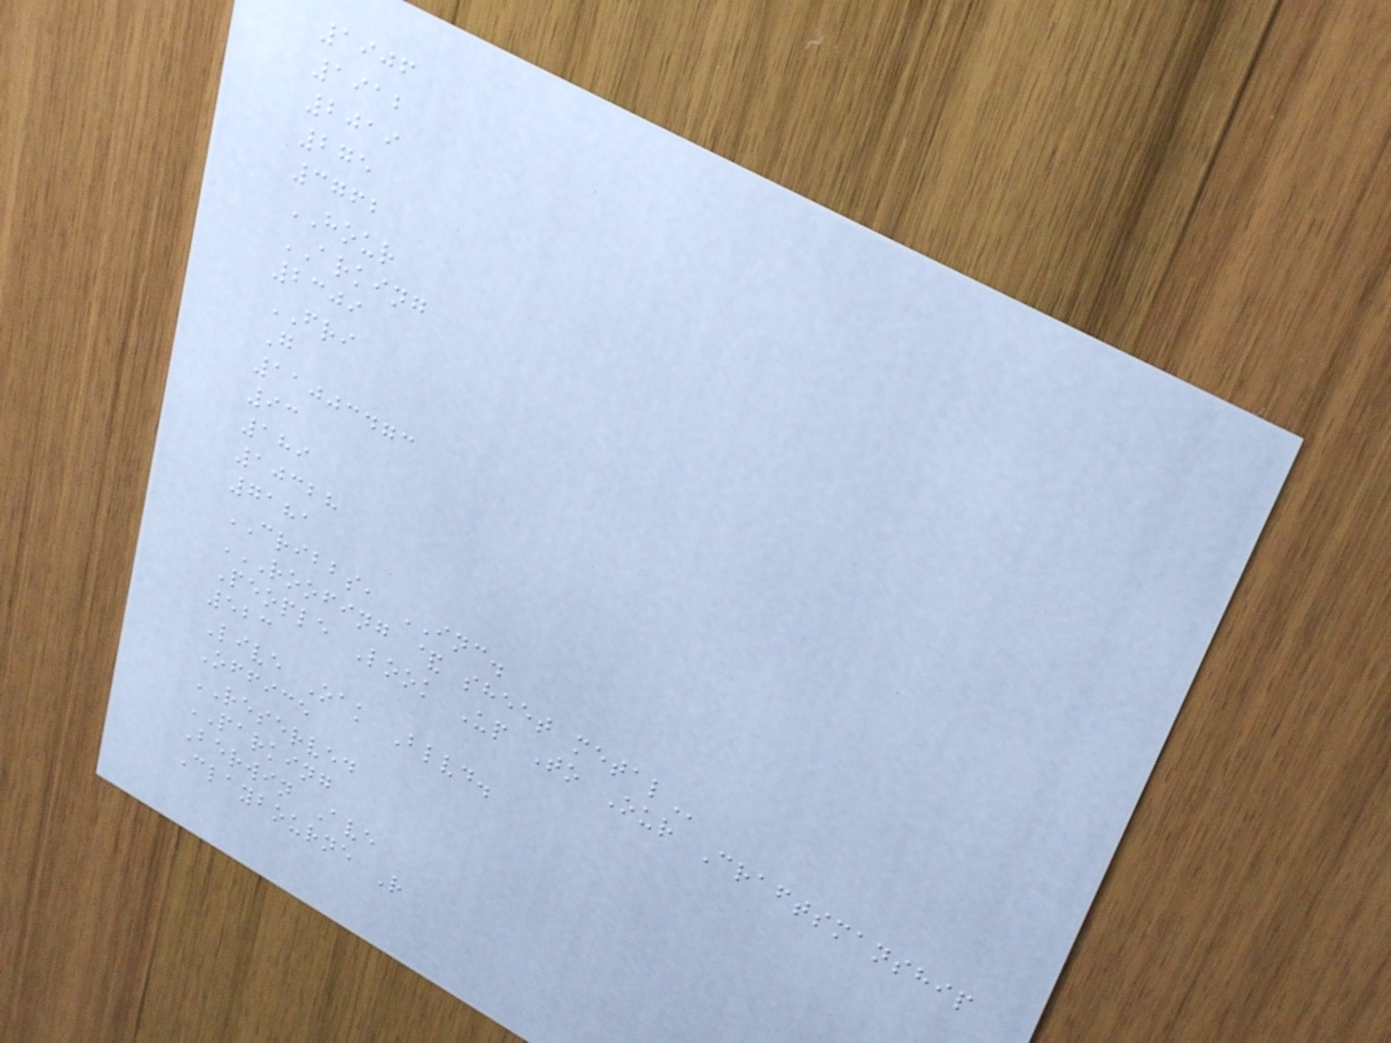1906
1912
2019
275
3762
HOUR
ARKING
2309
FRI
G
11003473
93
189
10328
7181
CRIBBS, INC.
ROOFING & SHEET METAL
People Look Up To Our Craftsmanship
523
Live Oak Blvd.
Office
RESERVED
PARKING
Berwin Ave
Claybourne R
